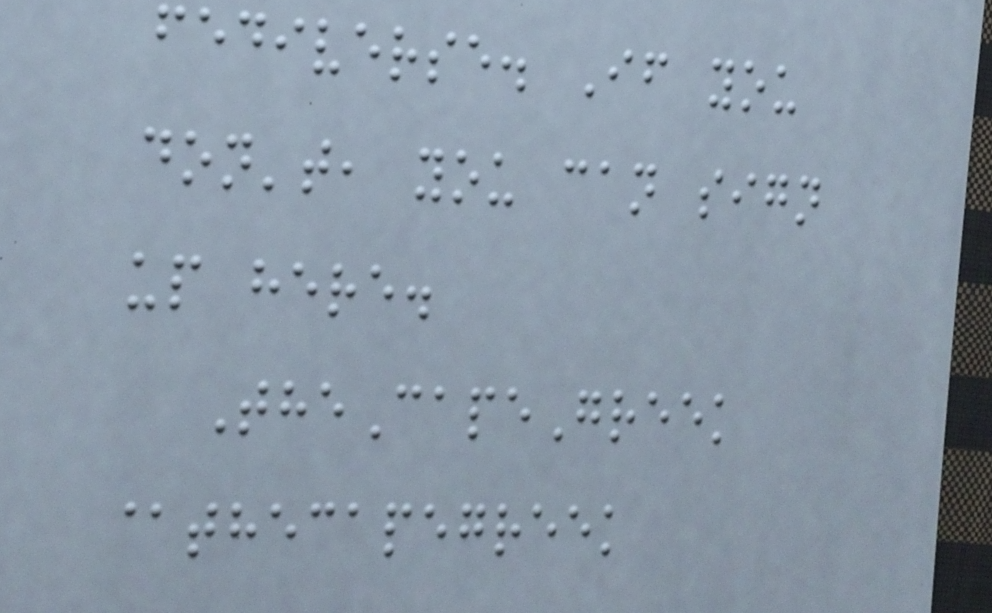fediverse. If you
don't, you can sign
up here.
TheCapeGreek
@thecapegreek
